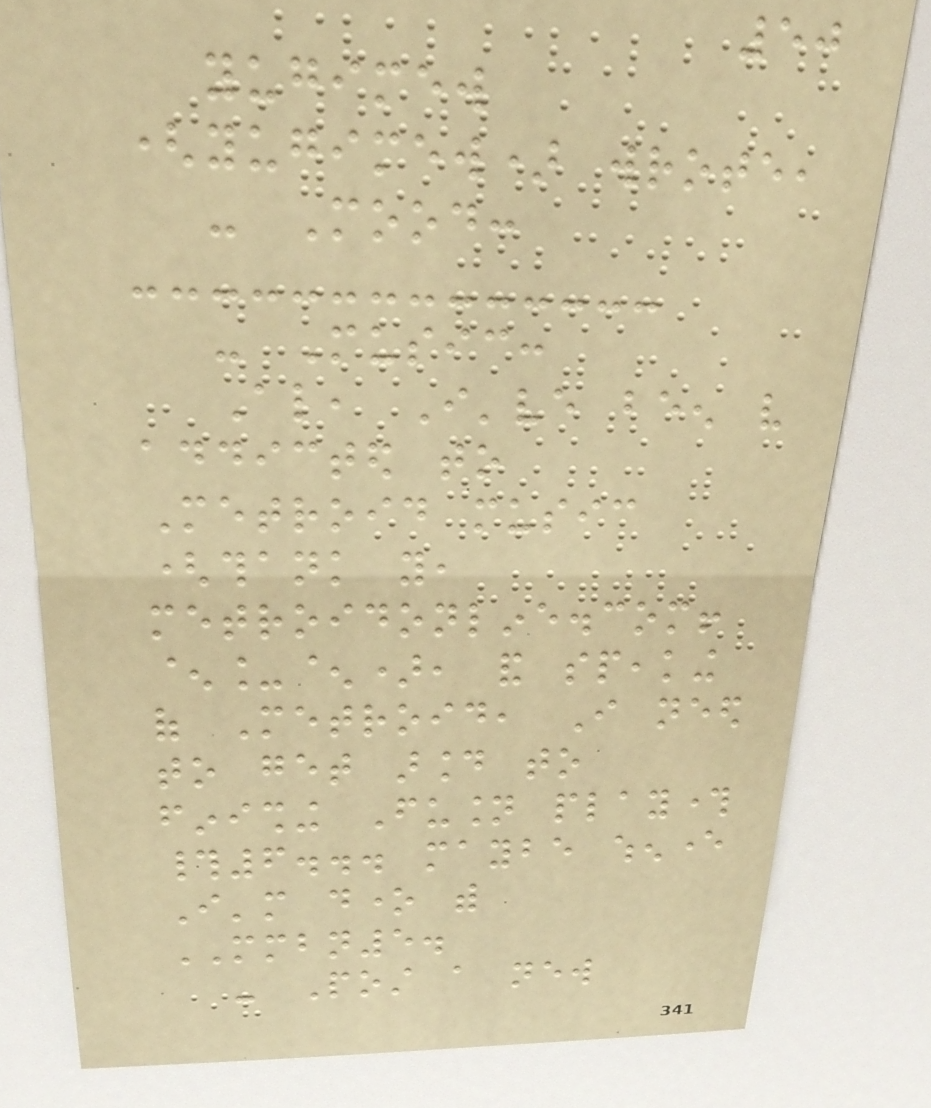50
yugimew
(yugimew) wrote,
- Mood:
- Music:
Also, I've been very
addicted to
Metroid music
(thank you,
metroidonline.com!
^_^), and speaking
of Metroid, I need
to get around to
finishing Fusion playthrough
#6... maybe whenever
I'm done with
MMBN5.
- Post a new
